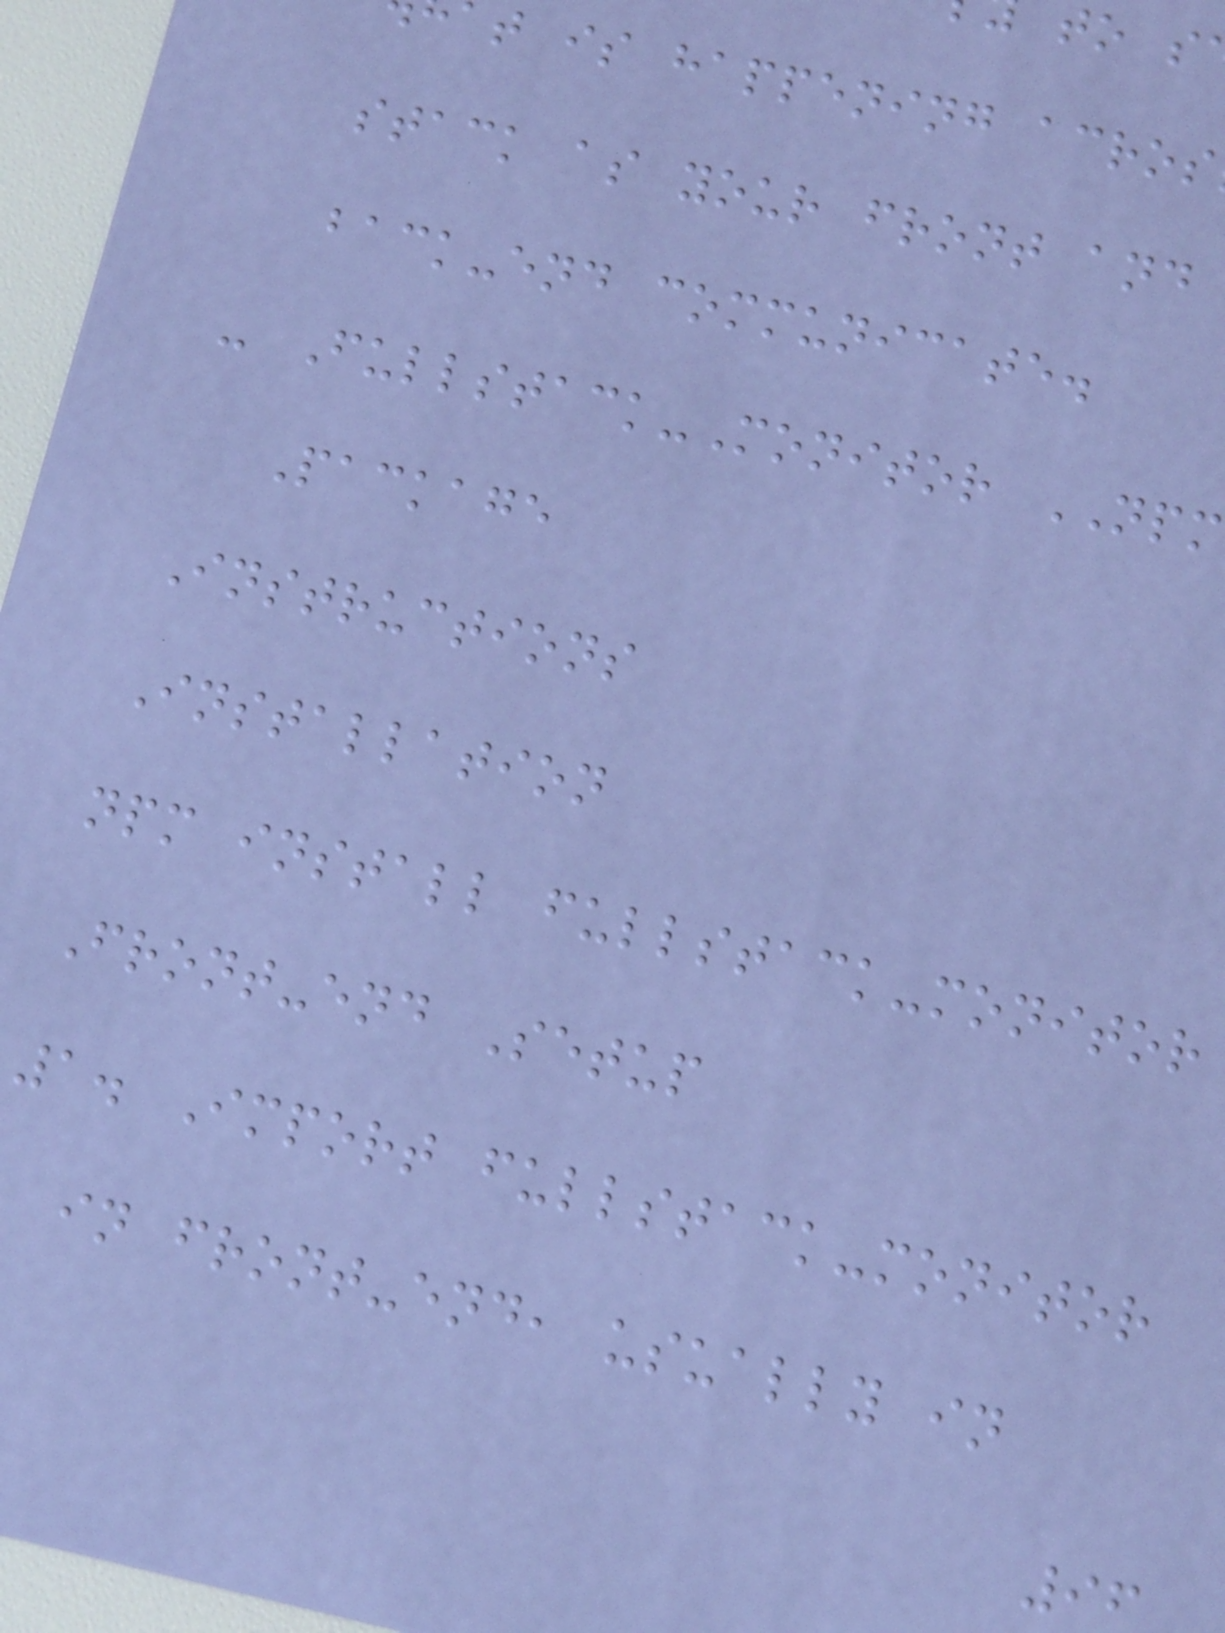t is happening acros
stack as your front and
back-end communicate.
- Fullstack-Monitor NPM
Package
Instructions
Installation
npm install fullstack-monitor
Front-end Setup
1. Import fullstack-monitor
in front-end, usually in
